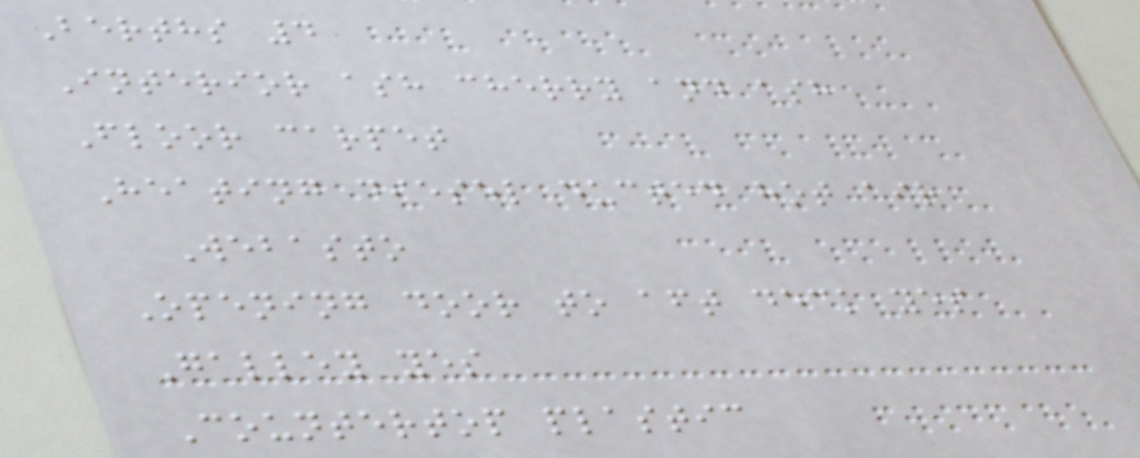Berths 4
Interior ash cherry and ash
Floor carpet
Heating diesel ducted hot air
Webasto
Opening door to aft deck yes
Galley yes
Countertop plastic
